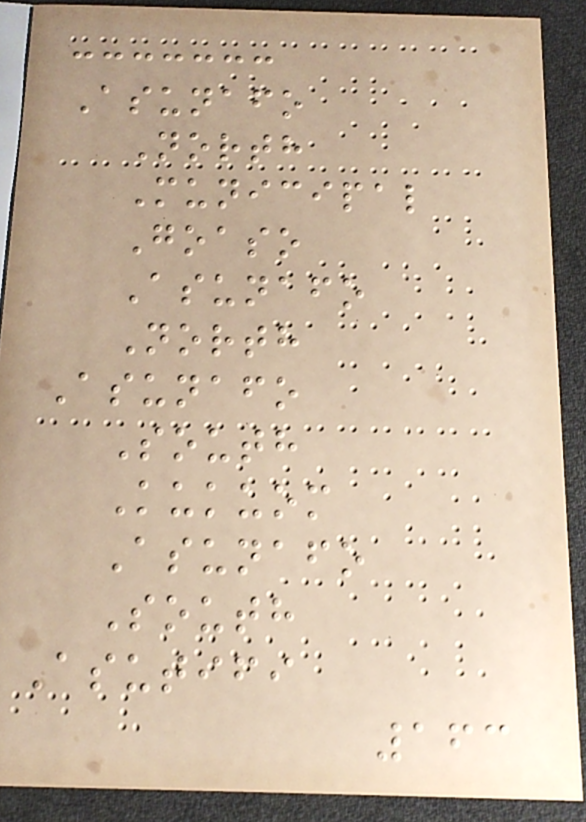Asunafo
North
Municipal
Goaso
Asunafo
North
Asunafo
South
Kukuom
Asunafo
South
Asutifi
163
